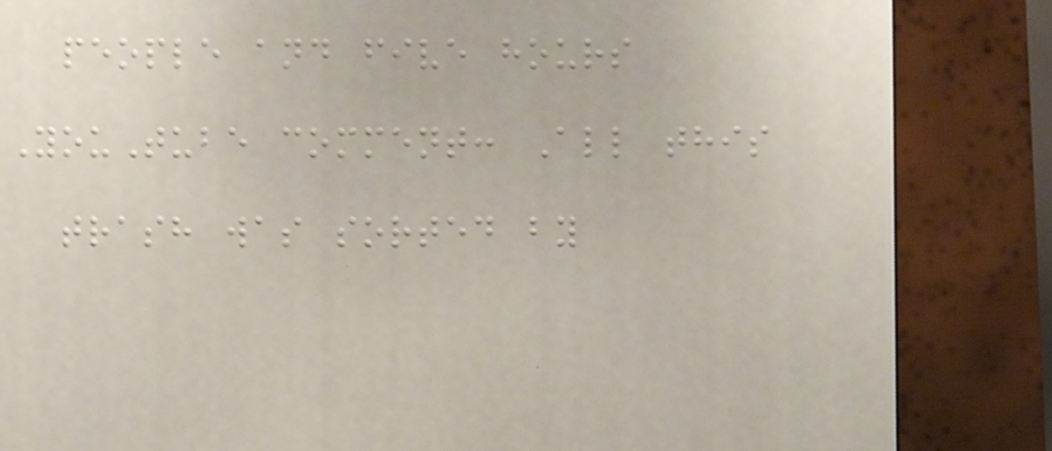people and five hours
YouTube comment: All this
trash was sorted by
